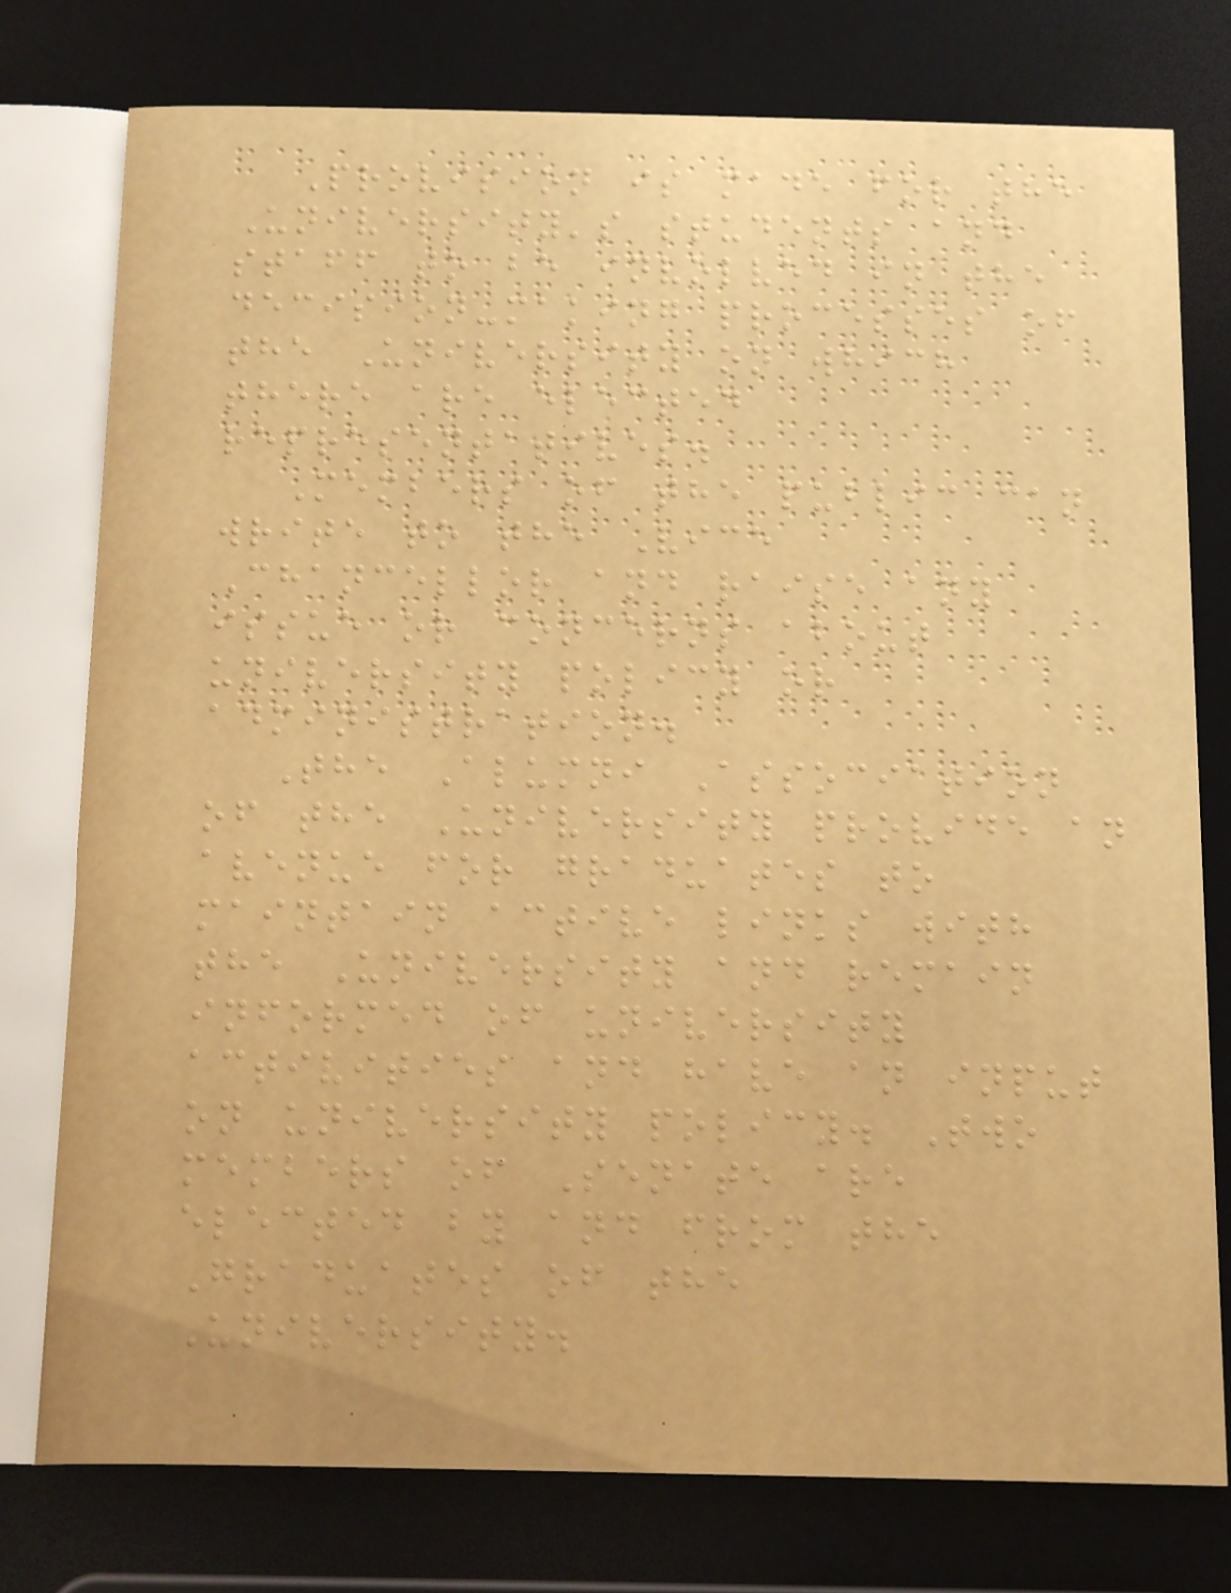Provision is made for the
University's students and
staff to be involved in the
decision-making processes of
the University on which
there are elected
representatives.
Members of the public can
write to the Vice
Chancellor and raise any
issue or concerns about
university policy or
administration.
The Alumni Association
of the University provide an
avenue for graduates to
maintain active links with
the University and remain
informed of university
activities and have an input
on university policy. Two
members of Senate are
elected by and from the
Graduates of the
University.
